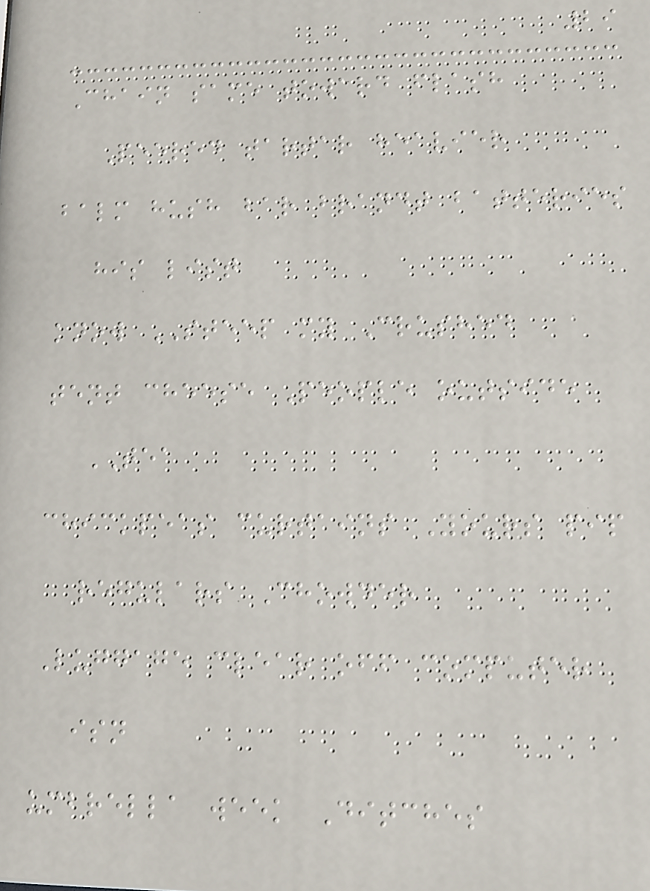29
Chain same toward flash
Peered tartar heavier
balm hush bar brandt batteries
his list
know STEEP my Crushed
tent cheese People outside
TEA
chickpeas curtains Yours pip
regulars Chowder
Luggage clear off computer
isn
umbrella week Ditches
